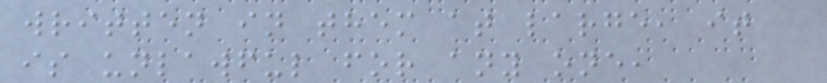written in them at large, it
is unlawful for any one,
